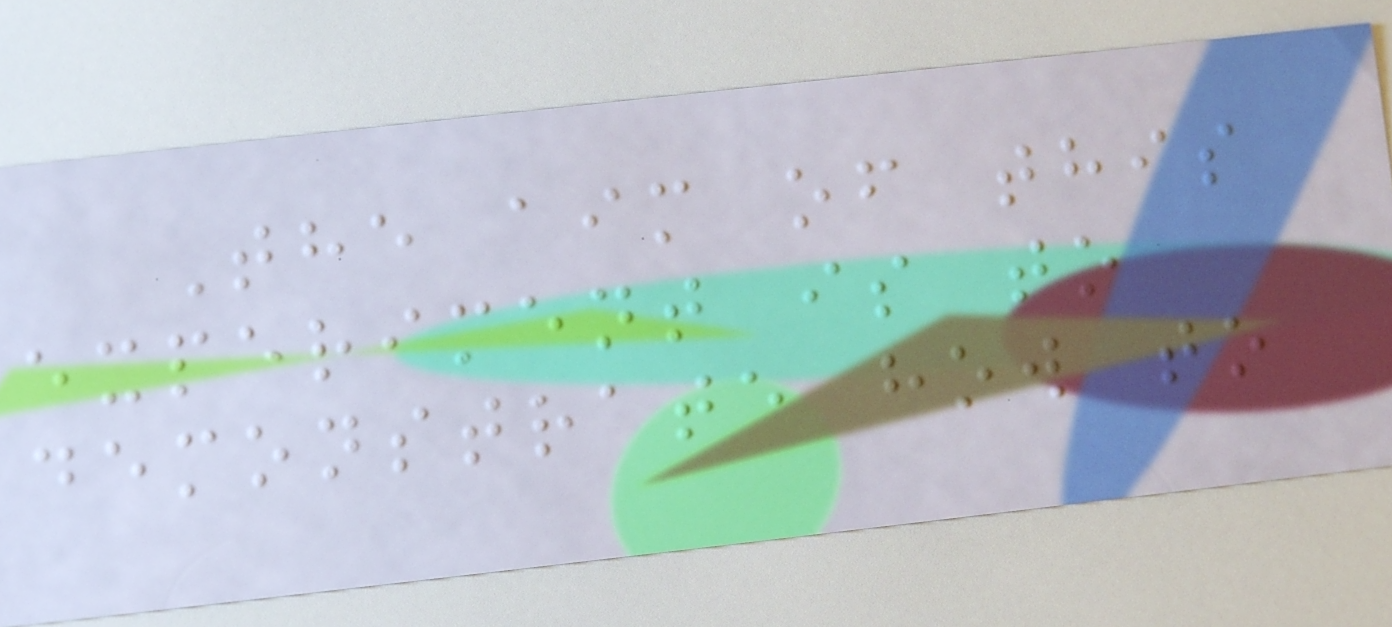The aim of this
experiment is to
demonstrate how to
